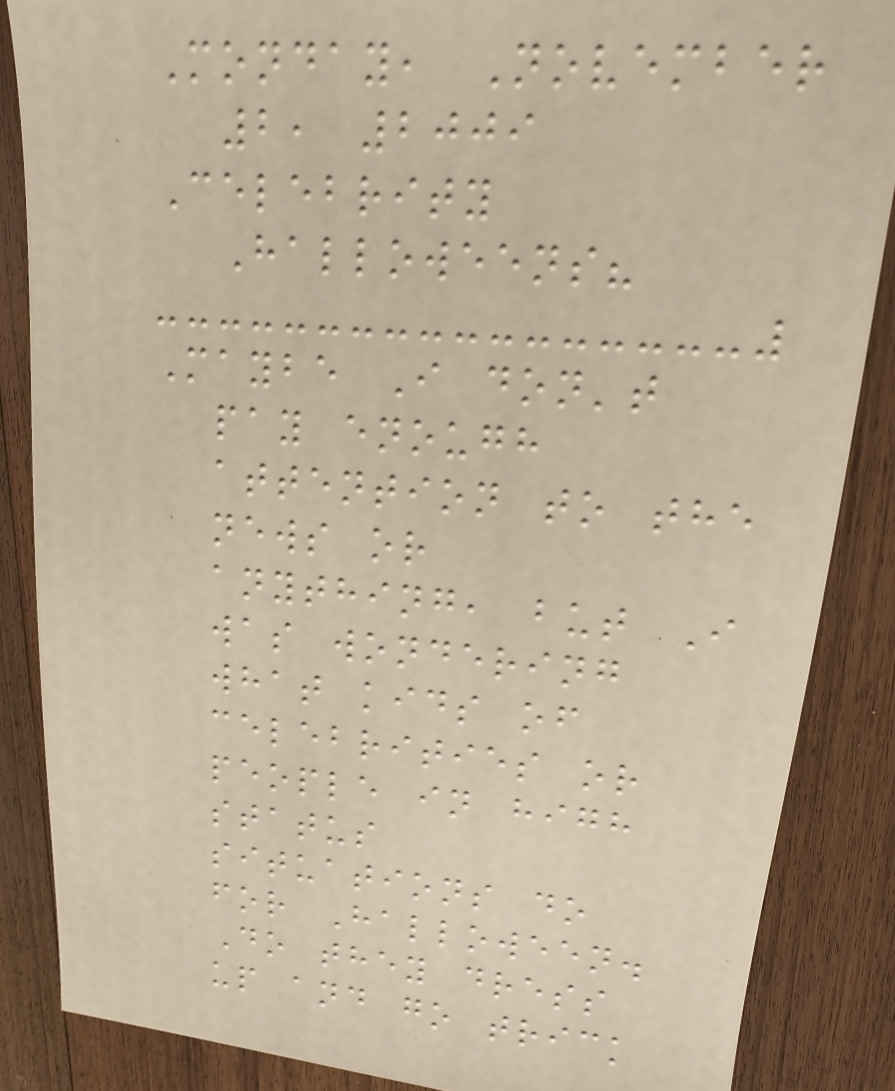Monday, November
2, 2009
Celebrity
Halloweens?
Maybe I don't
pay enough
attention to the
news or
anything, but I
was wondering
what kids of
celebrities or
people in high
status
situations do
for Halloween.
Do they dress
up and go trick
